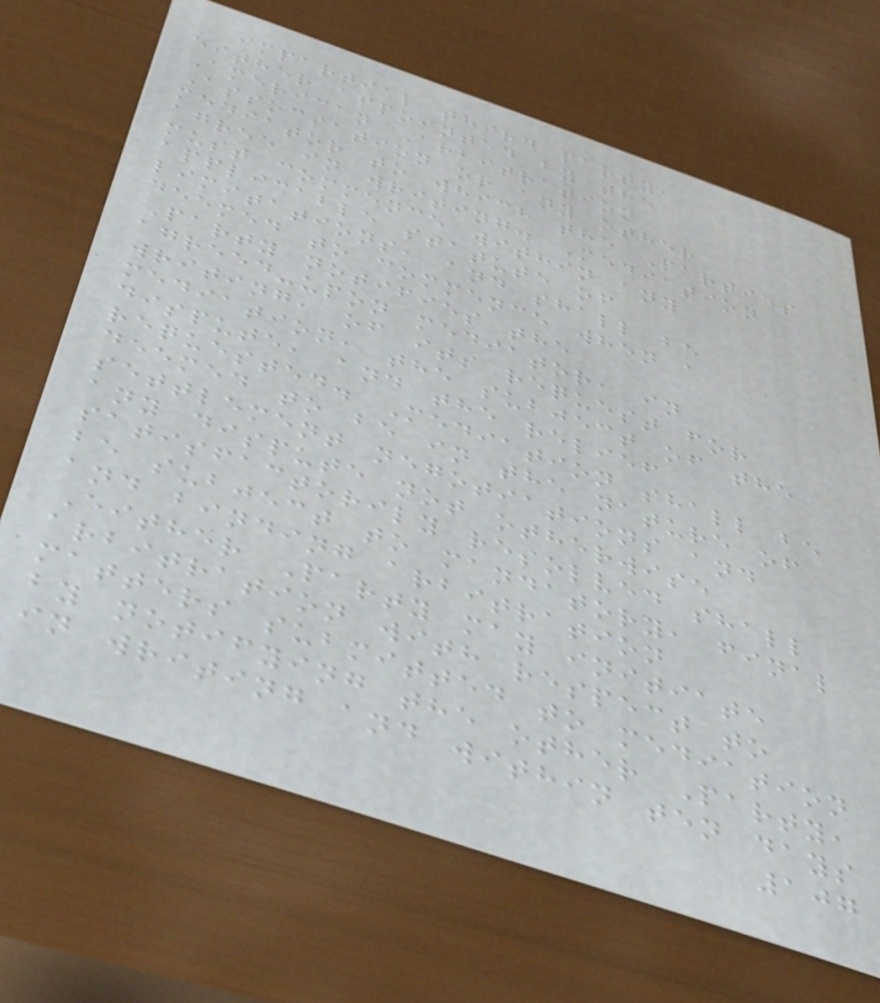impartial third party,
either appointed by the
American Arbitration
Association or any other
mediator to which the Parties
agree in writing. Mediation
must commence within any
applicable statute of
limitations, and shall be
deemed to commence when a
Party notifies the
agreed-upon mediator, in
writing, of its request for
mediation, the subject of the
dispute, and the relief
requested. Mediation shall be
deemed to be in the nature of
settlement negotiations and
any dispute not otherwise
satisfactorily resolved shall
be subject to mandatory, final
and binding arbitration
Either Party may initiate
arbitration with respect to
matters submitted to mediation
by notifying the other Party,
in writing and within ten days
107
